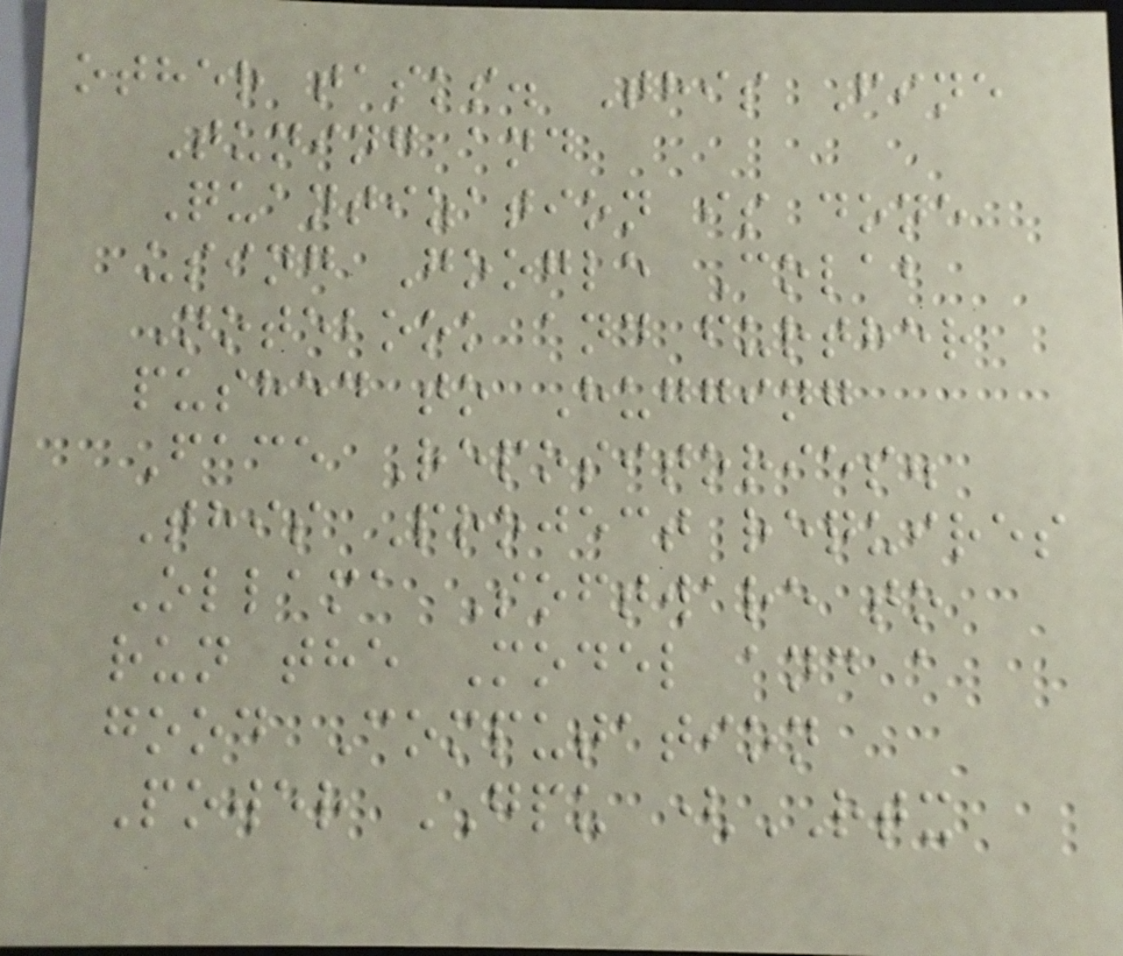other tasks. This Fine
Tuning and
Quantization is done
using Google Colab
Notebook and further
pushed to Hugging
Face Repositories.
This Project requires
Ollama Software to
run the Model and a
good Computation
Power GPU (RTX
